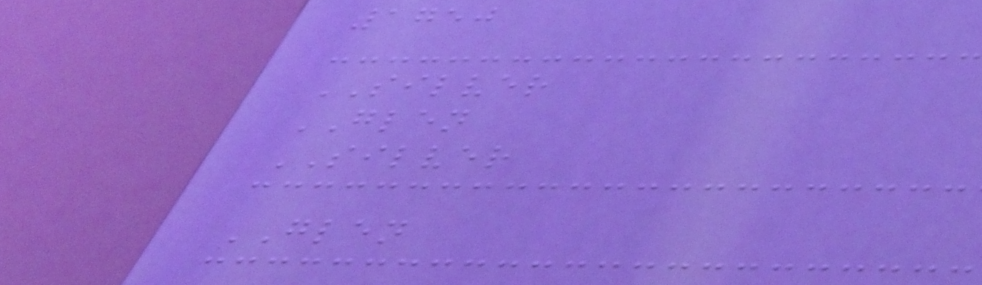1750
SILVER
GLEN
SILVER
GLEN
